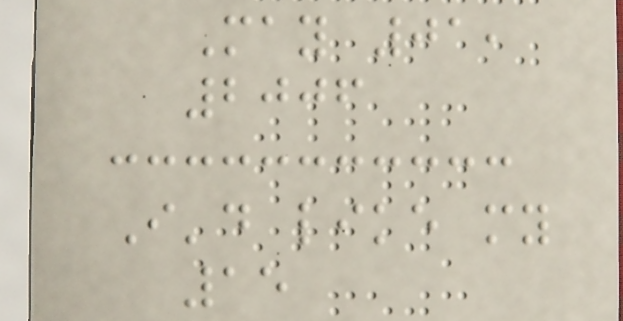May 01,
2006
I'd like my
15
